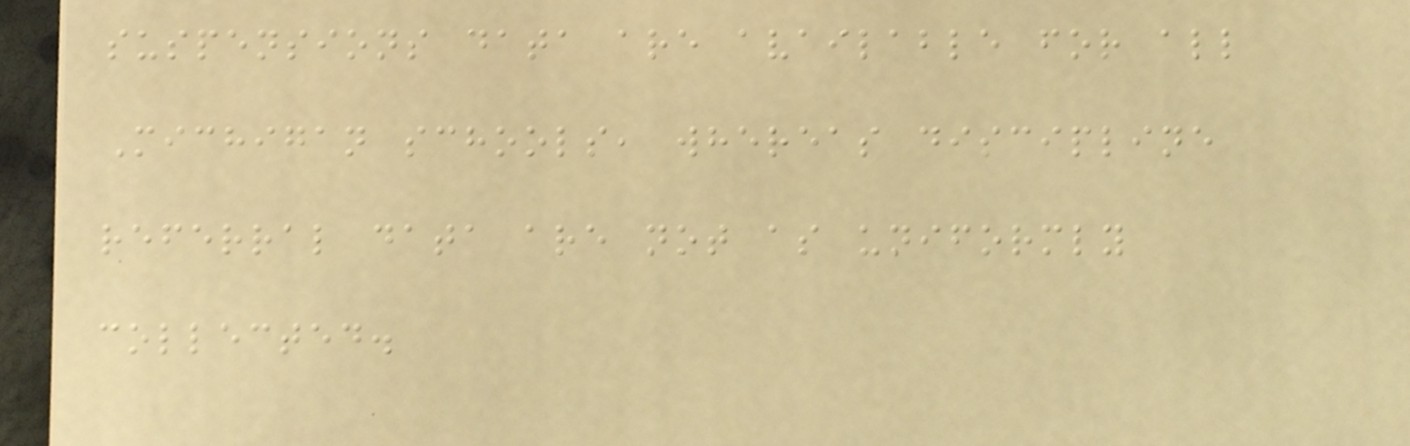suspensions data are available for all
Michigan schools, whereas discipline
referral data are not as uniformly
collected.
